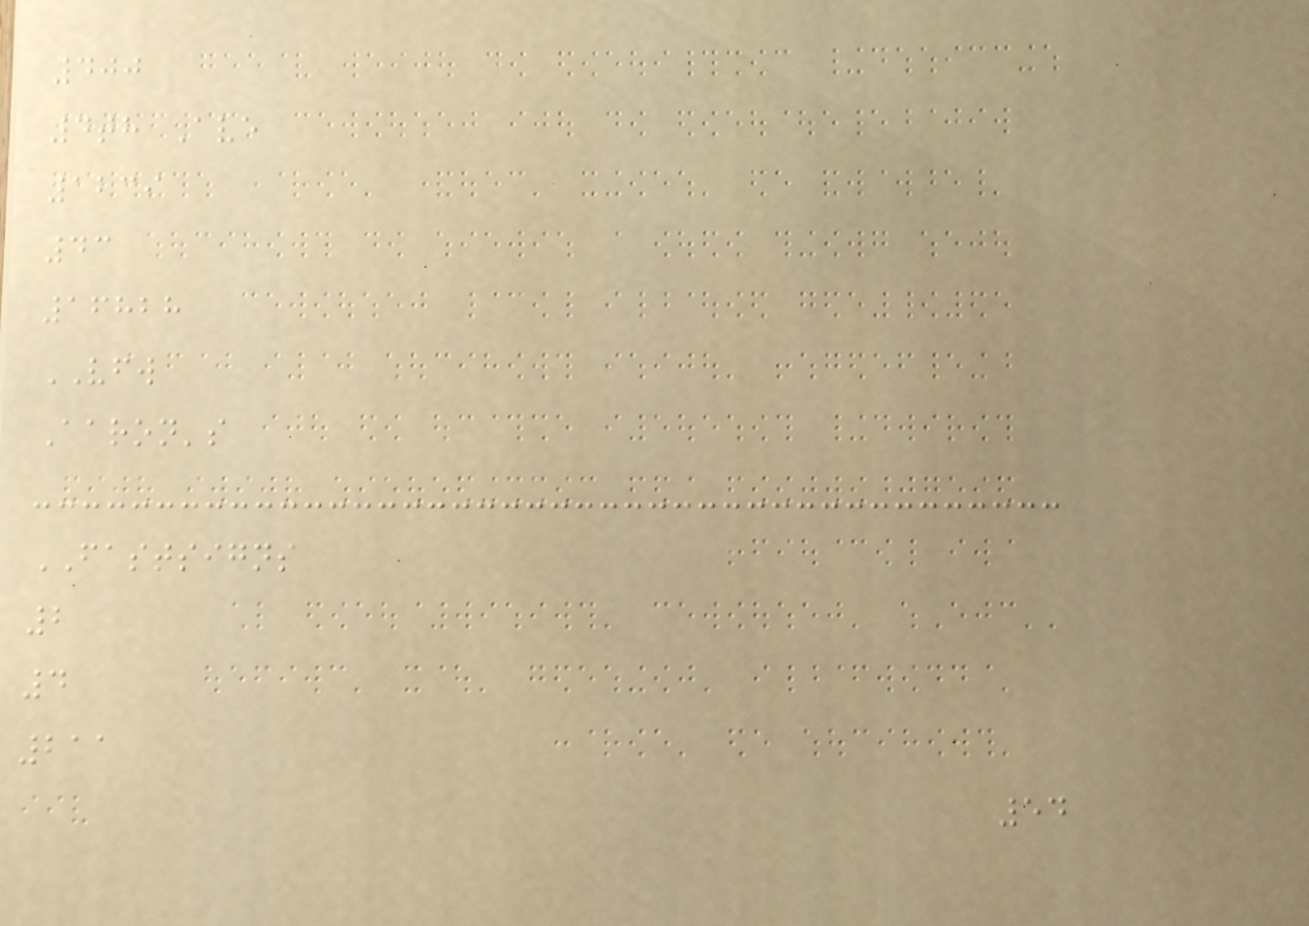400
4th Ave
1239
43
16828
VFW
Aaron's
FASTSIGNS
2
4
211
54
